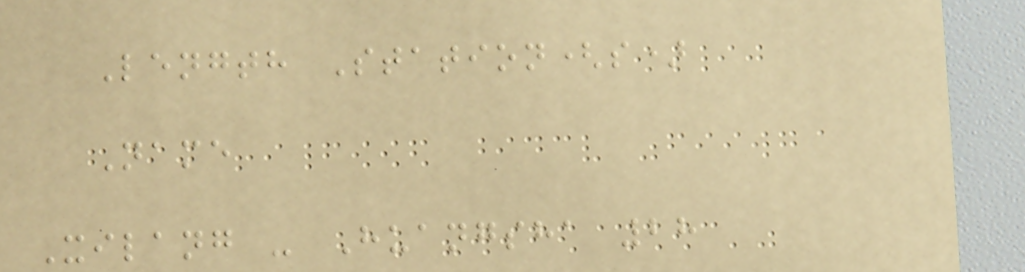Length Station(s)
Name
Xilang - Huangsha 28
